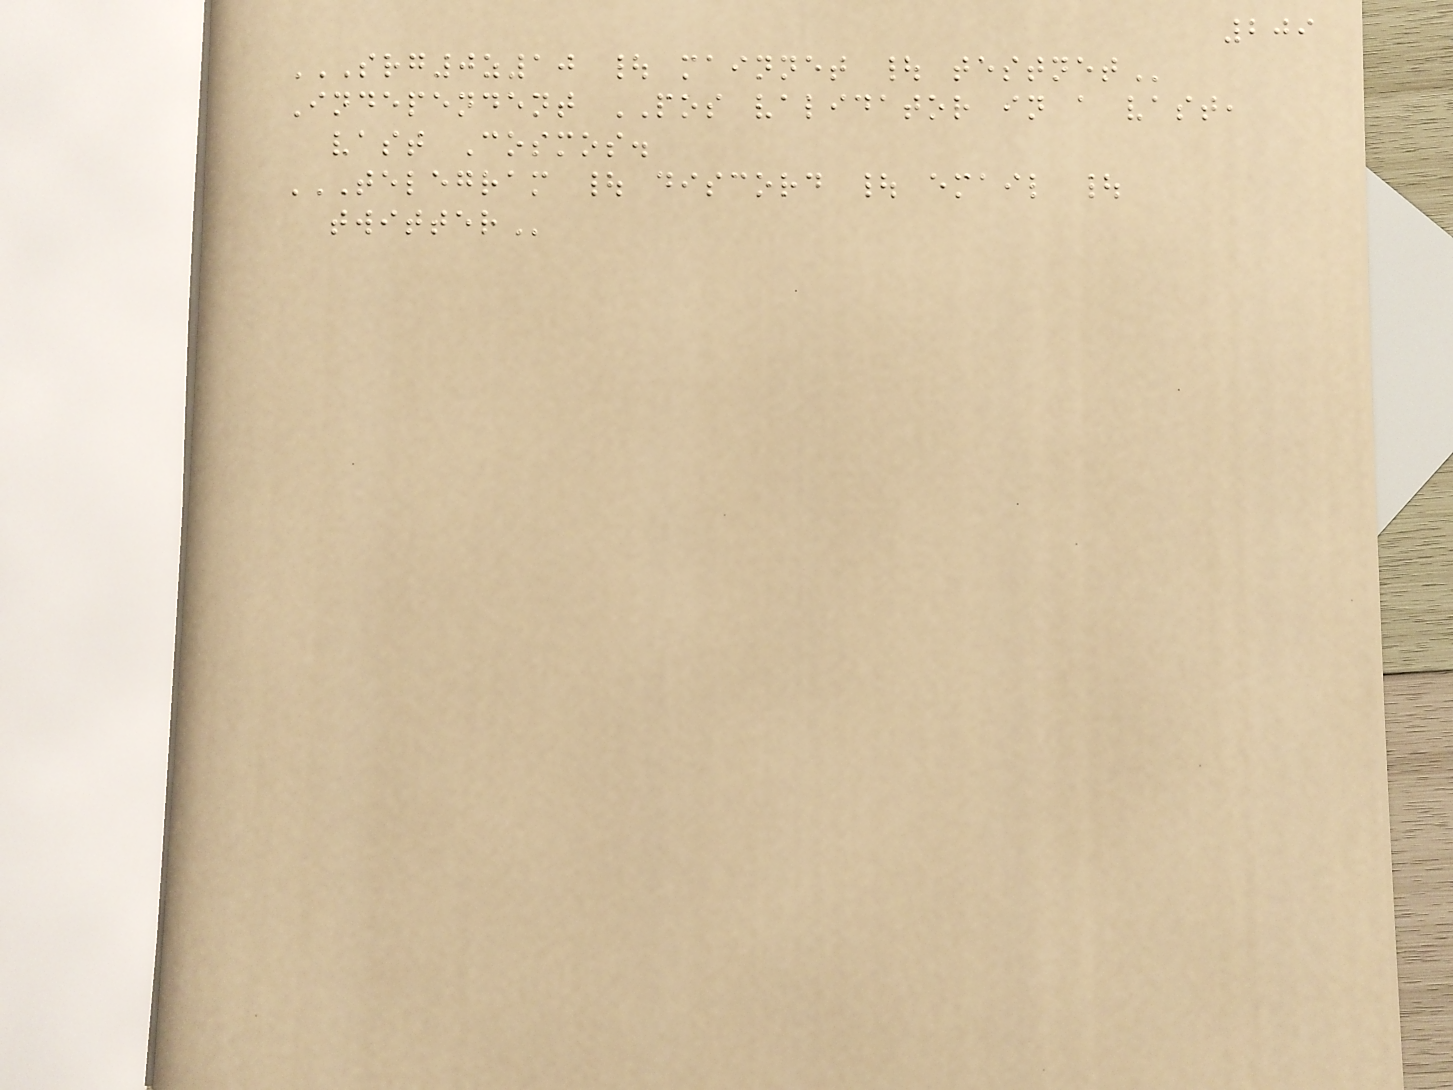209
SRG0Z10 | MAINNET | TESTNET
Independent POS validator in a vast,
vast Cosmos.
TELEGRAM | DISCORD | EMAIL |
TWITTER
